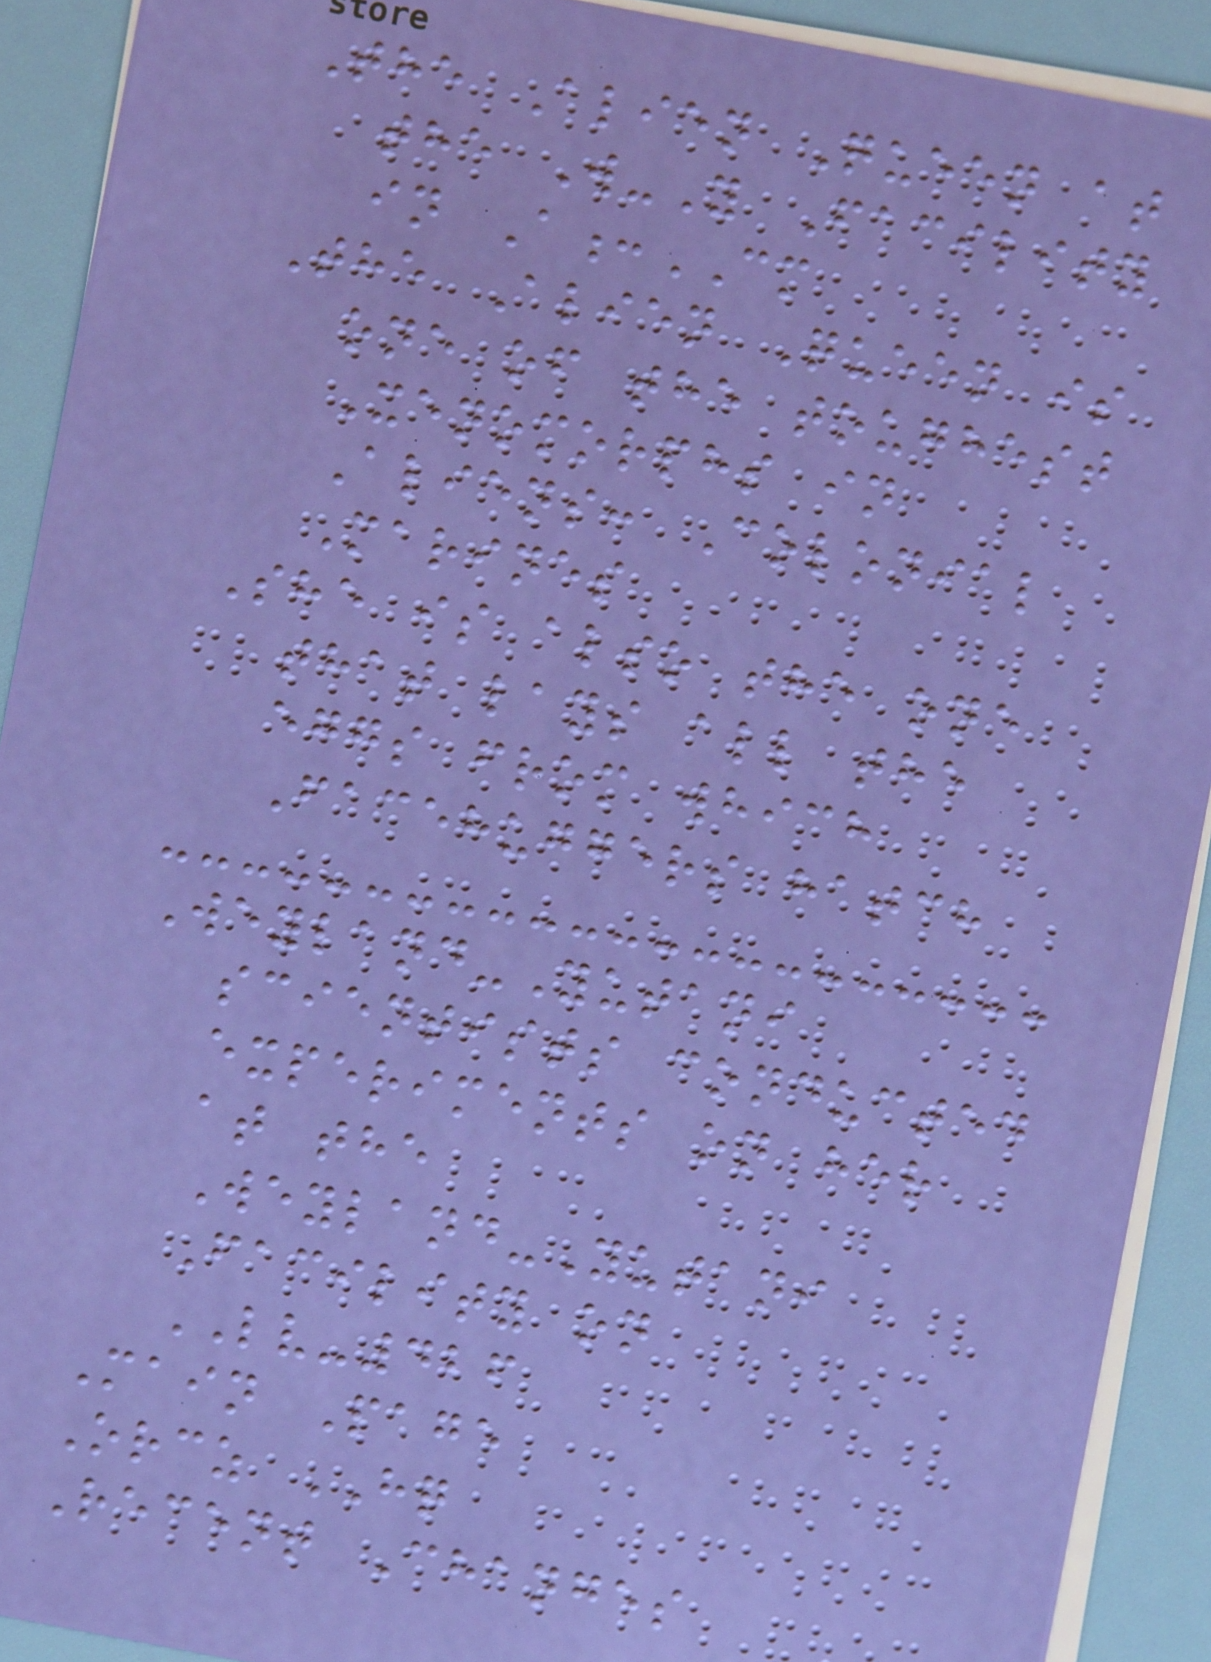The Alien Queen at
the W-Y Facility
in A:CM
The Alien Queen is
one of the toughest
Xenomorphs in
Aliens: Colonial
Marines
She is also the one
that lays all the
eggs from which
Facehuggers hatch
Weyland-Yutani
scientists conducted
experiments on her
at the
Weyland-Yutani
Facility on
LV-426
Main Page
Orcz HQ
Recent Changes
